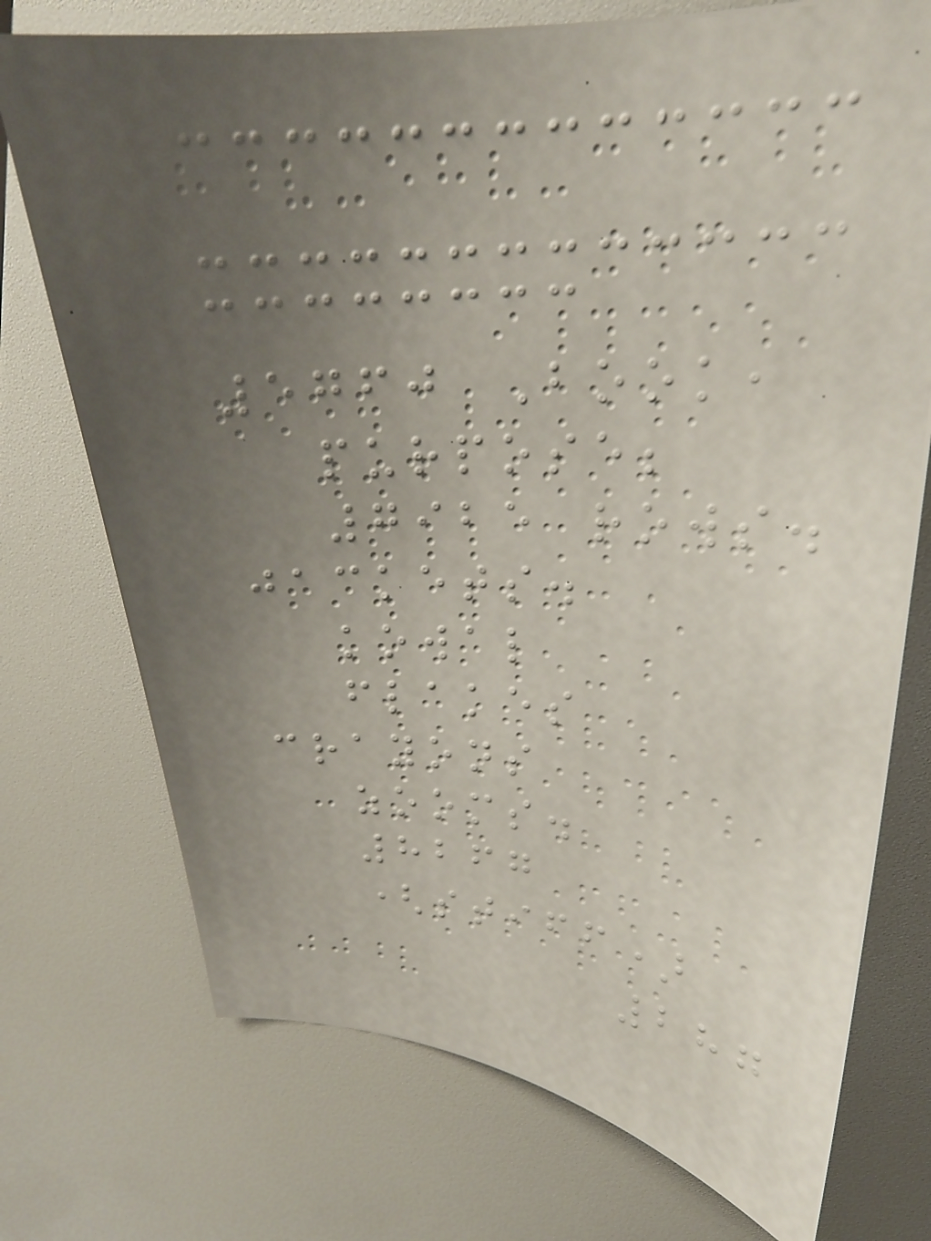5760 Book,
purpose;
7925 rows.
jackets.
kowal
flakes
crayons
zooms.
8267
(stiff)
287
